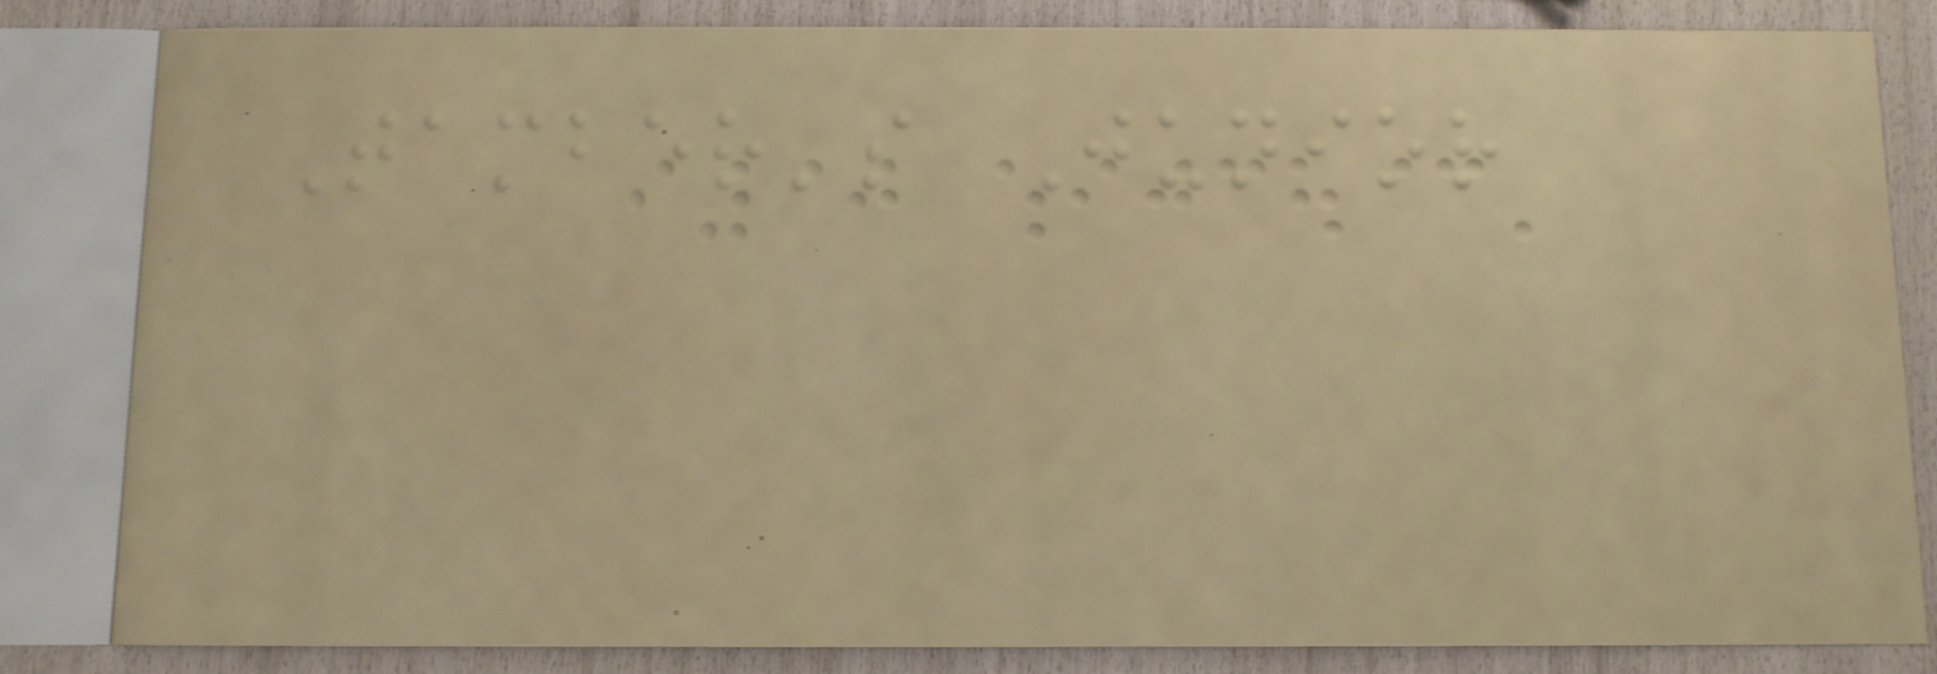Tamber's Junior
